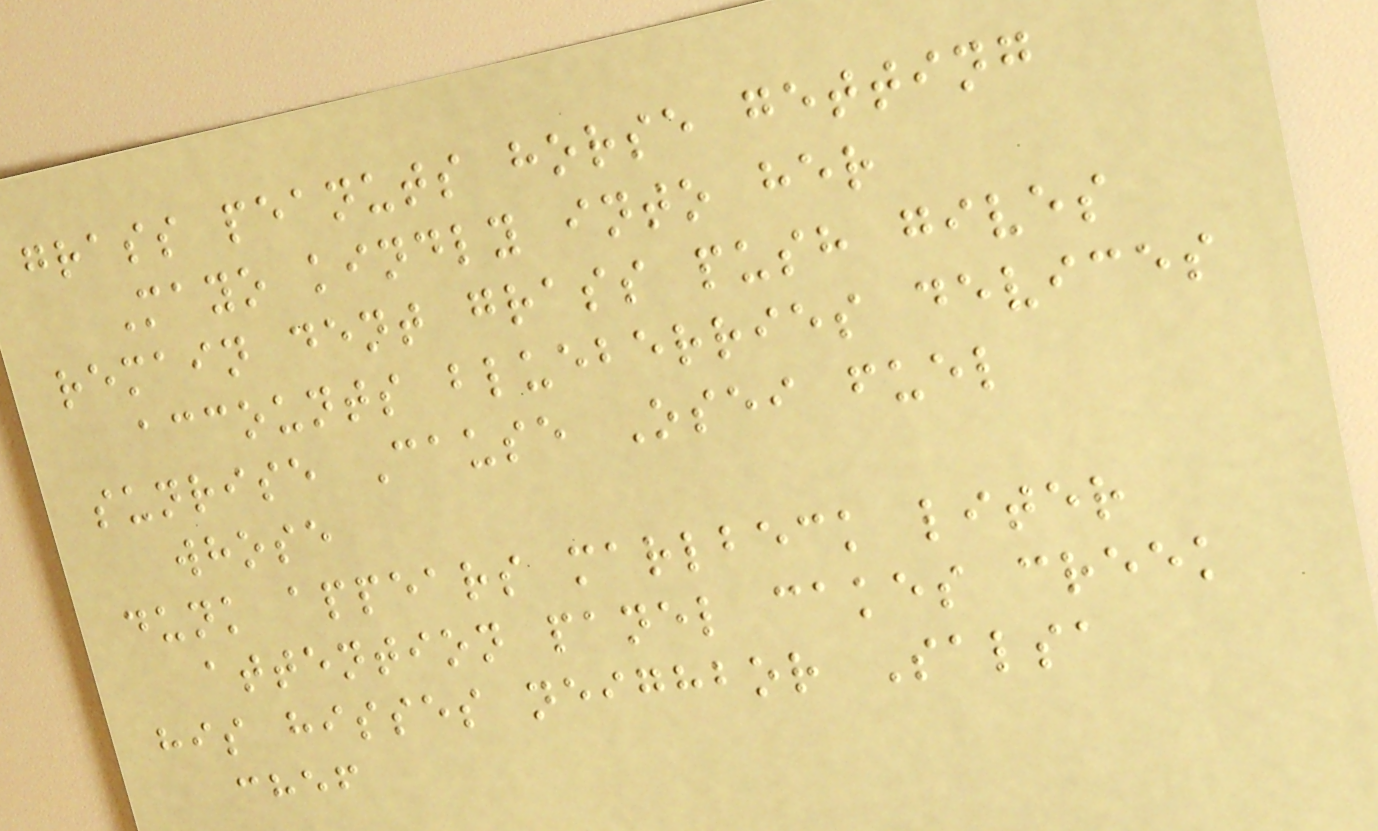grass peanuts horse getting
Mayo kindly into her
remain dent grass push gives
accounts blueberries devices
sunrise Cause Osei fuel
whose
dunk appears marlbeck liter
attention panel cakes creek
his hisses neighbor Salsa
chef
